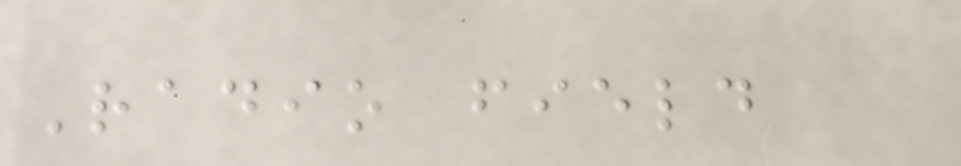Radio field
